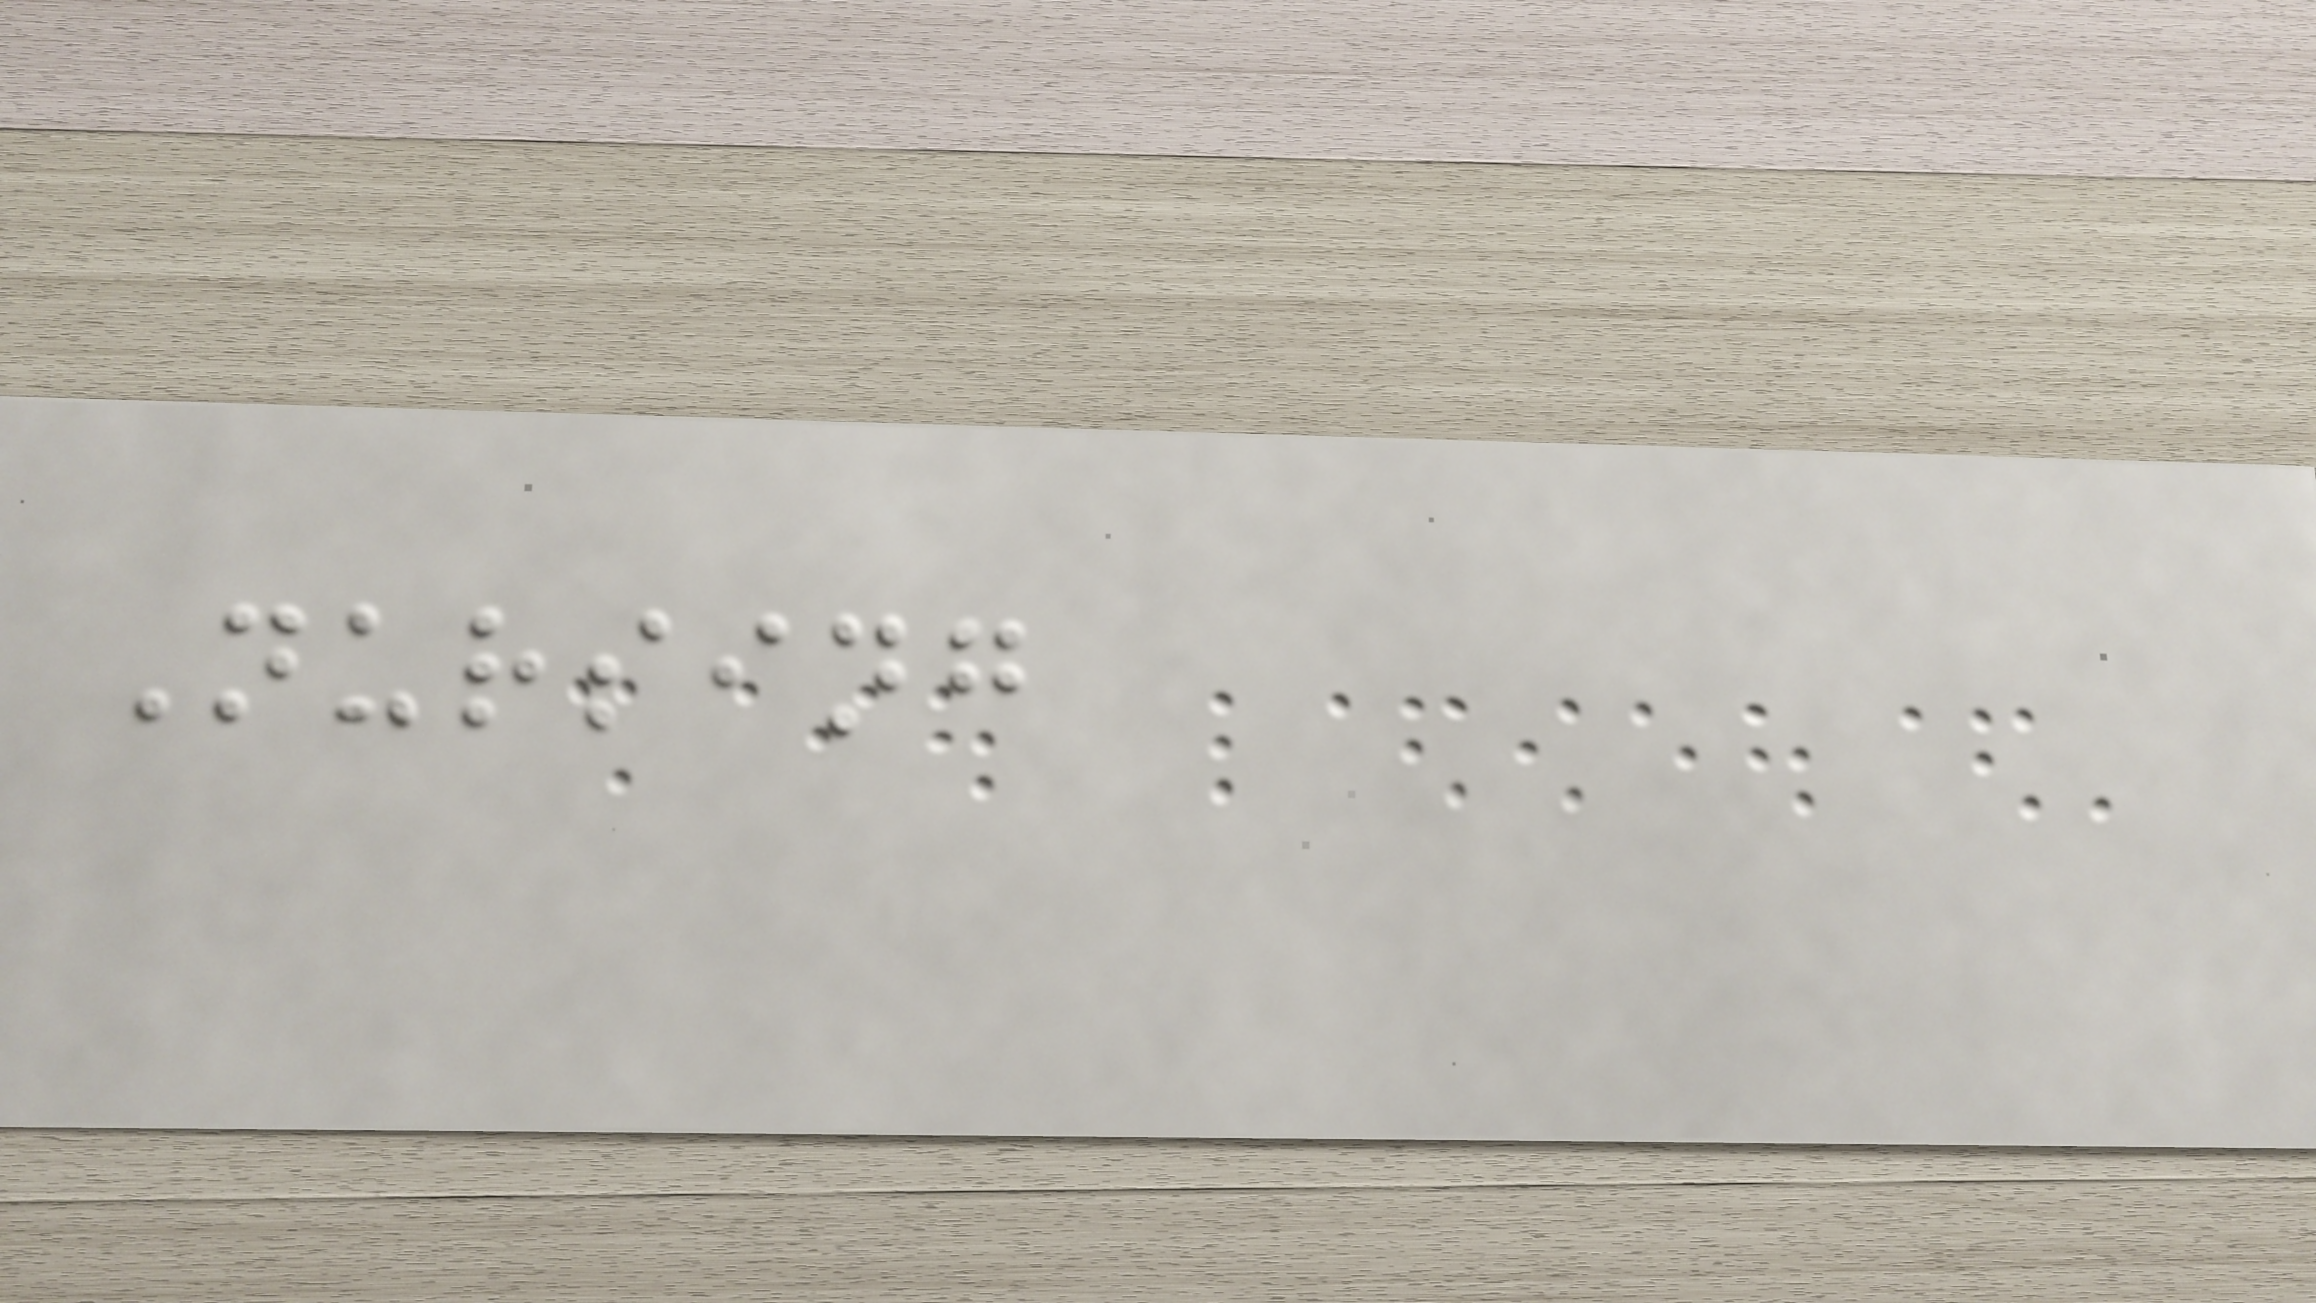Nursing
